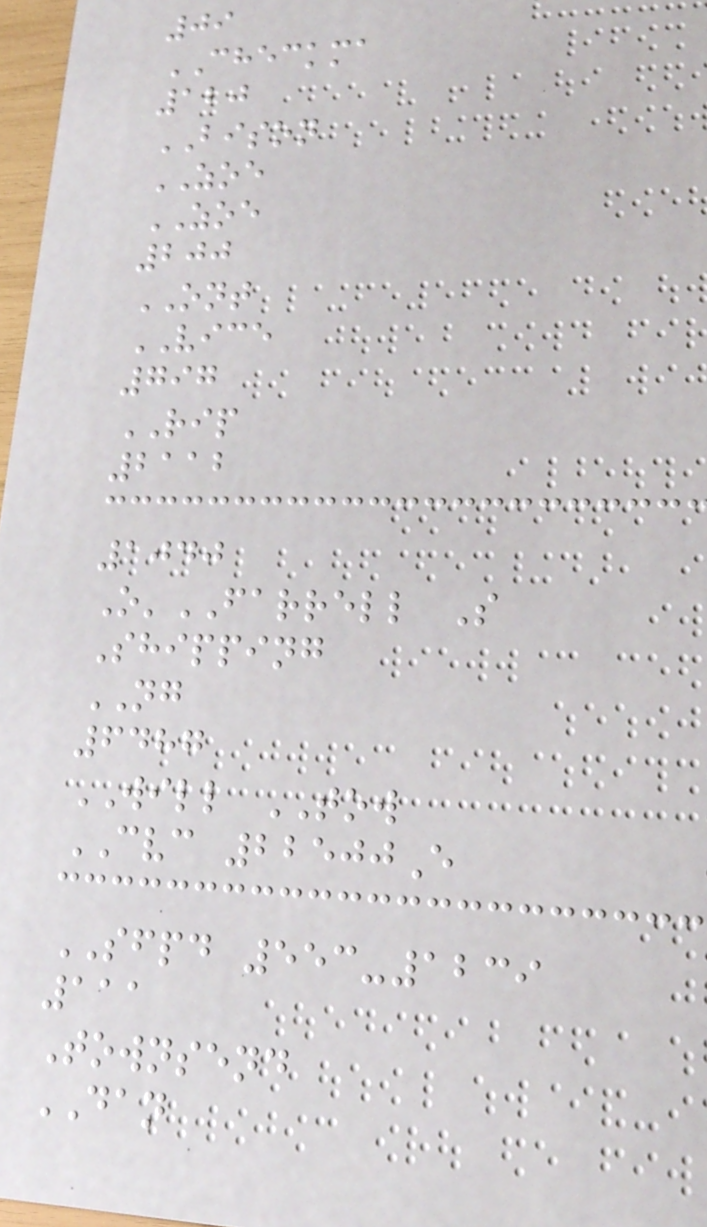09
CHECKMA
120
BISON
ZOE
ZOE
200
ONT
VICE
797
RIP
2112
1040
O'FARRELL S
Shipping
NG
6487
WILL TOW
CVC 22500E
SFPD 553-1239
111
Townsend
DAN
